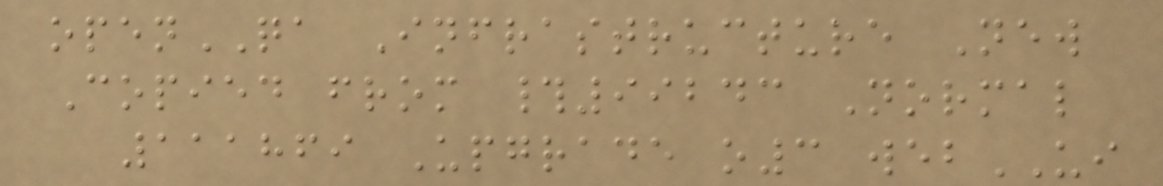openQA Infrastructure New
Copied from #99243 Normal
111869 Upgrade o3 webUI
